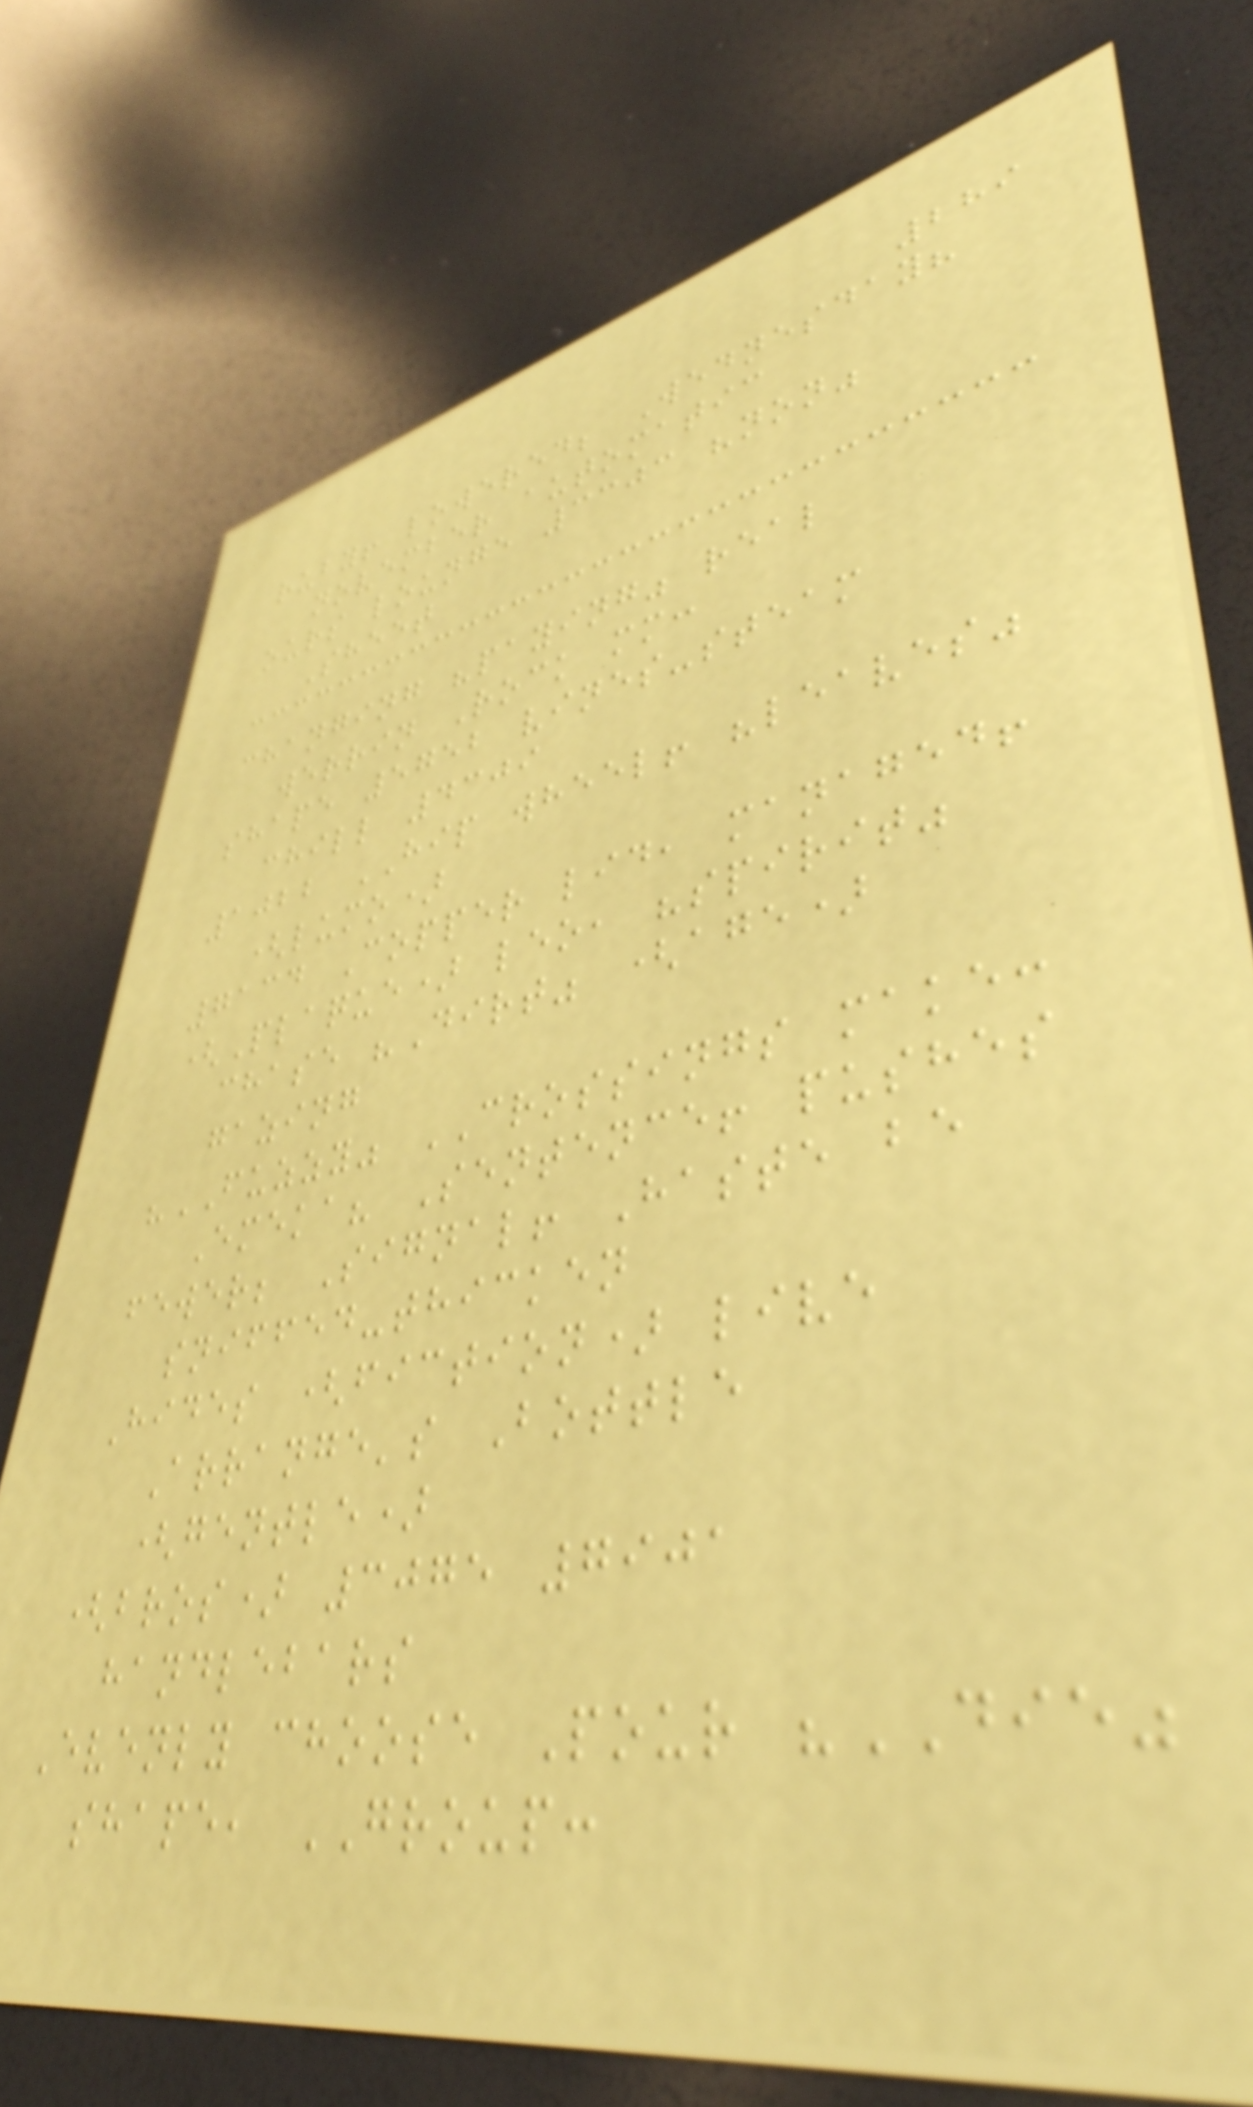289
ruby! lowered; Wednesday?
november automatic
ours lounge 3303 "non"
Sheet
changing "paying" real
werrin Rock mm:
shape 5752 vines-steam
chill 4309
1022 HIP wheel! "leaves"
(lumo)
7134 Copper lid, managed!
(Plaque) leo, "spirit"
chase "Dirt" (age)
gazing
"FUZZY" CROSSINGS make:
Emeka? Sentence! pushes
fewer; Signal! Haste be
sniffed-thicken
Hides (fiction) live
Arrange's Bottle
(gentle)
(bros) 3075 7901
handlebars
Evenly choose Pour "DIE"
shape, GROUP:
